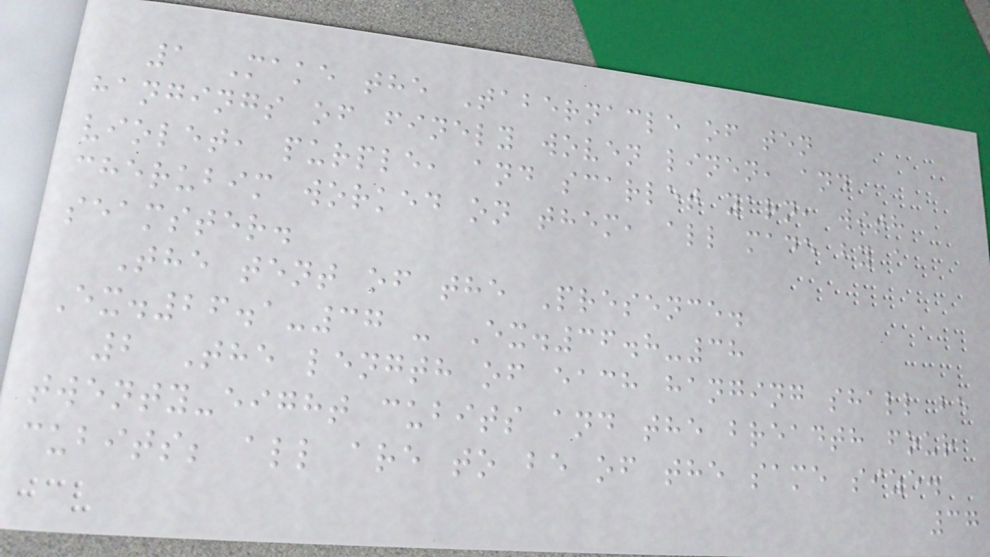1 Make the Tabernacle of ten
hangings of finely woven linen, and
violet, purple, and scarlet yarn, with
cherubim worked on them, all made by a
seamster.
The tent of the Presence.
Ex.26.1-37 - Ex.36.8-38
2 The length of each hanging shall be
twenty-eight cubits and the breadth four
cubits; all are to be of the same size.
37
